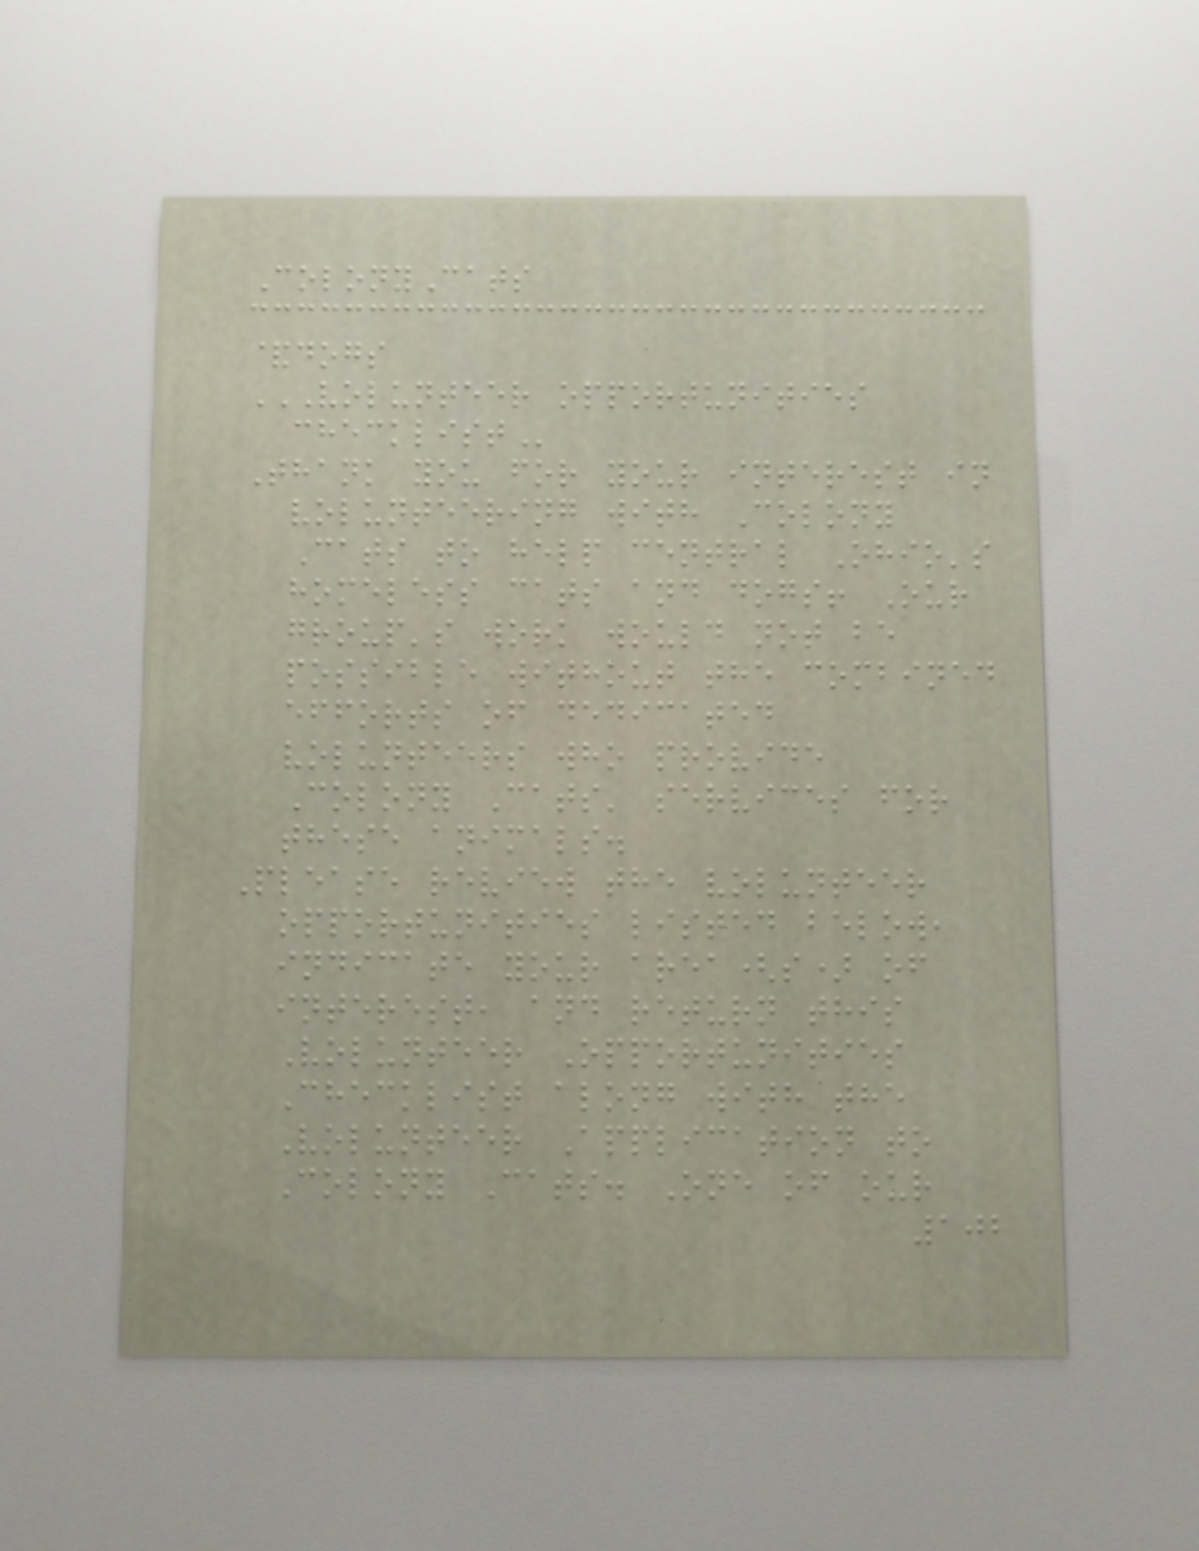ColonyCats
&dogs
VOLUNTEER OPPORTUNITIES
CHECKLIST
Thank you for your interest in
volunteering with Colony
Cats to help central Ohio's
homeless cats and dogs! Our
group's work would not be
possible without the combined
efforts of dedicated
volunteers who provide
Colony Cats' services for
these animals.
Please review the volunteer
opportunities listed below,
indicate your area(s) of
interest, and return this
Volunteer Opportunities
Checklist along with the
Volunteer Application to
Colony Cats. One of our
102
